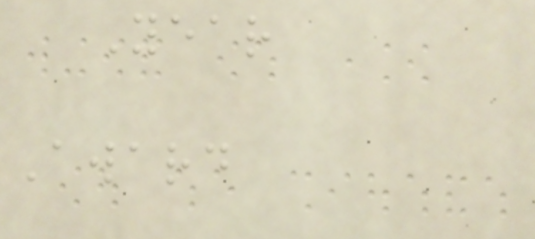Year
Award
